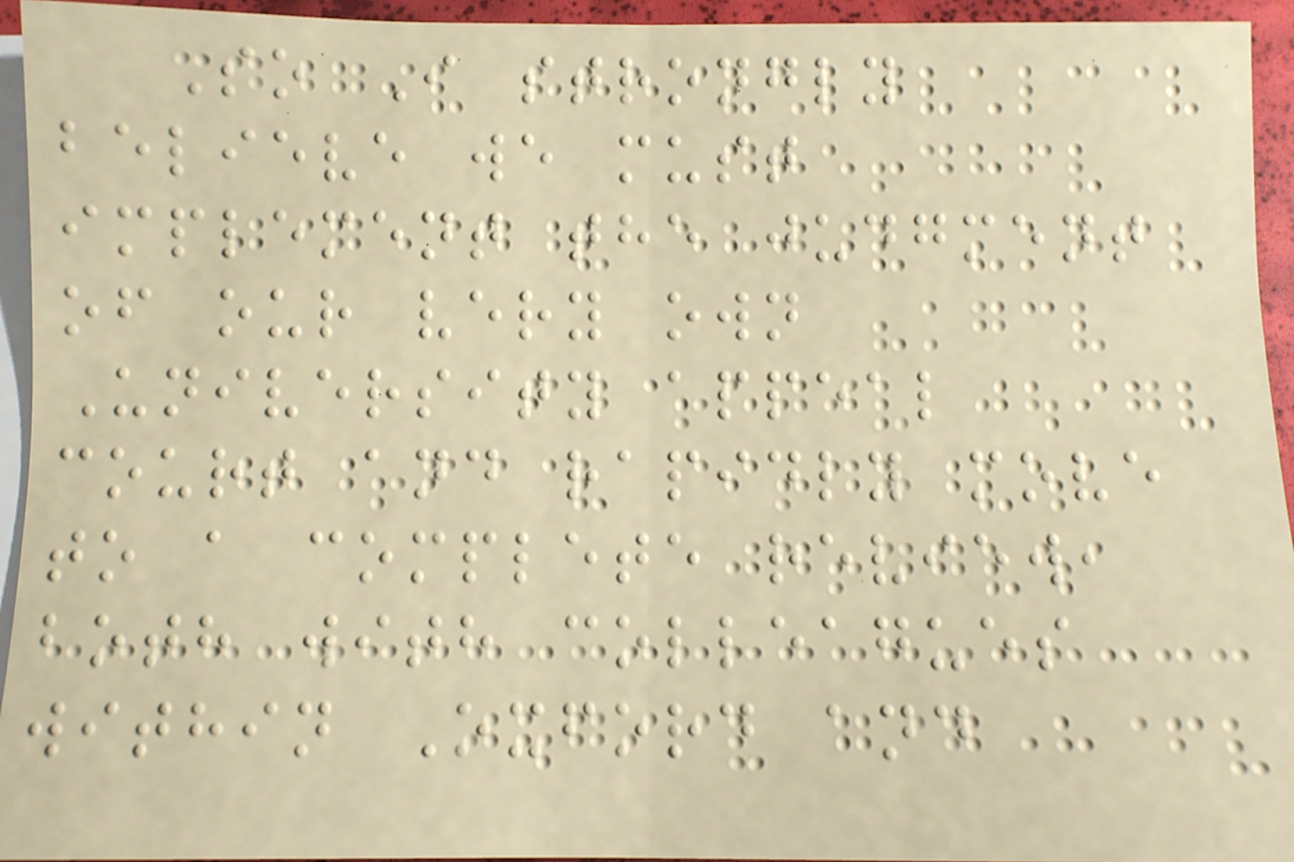So I strongly
believe we must
implement the judgment
of our very own
University appeal
court and rapidly move
to a complete review,
both with colleagues
within Oxford and
